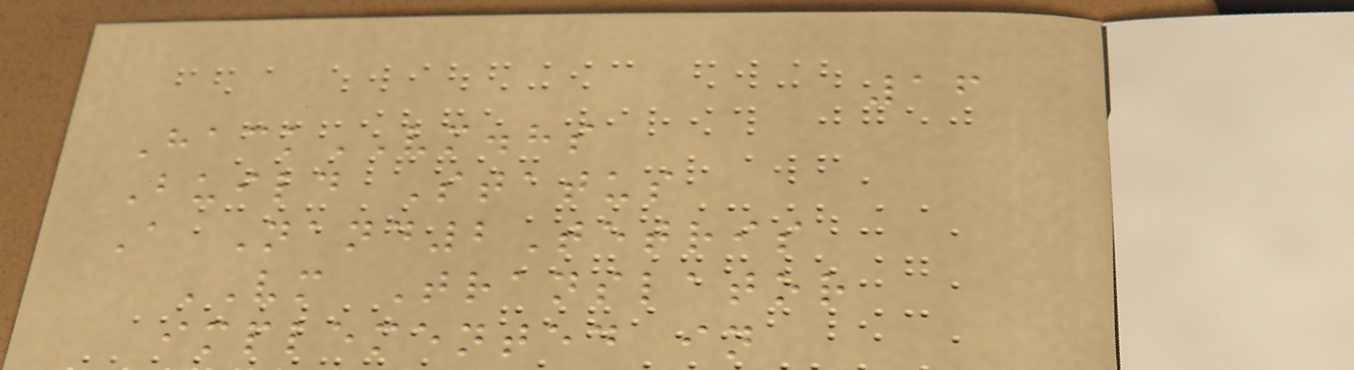16
HackVM.hs
Build Status
A Nand2Tetris
VM Translator
implemented in
